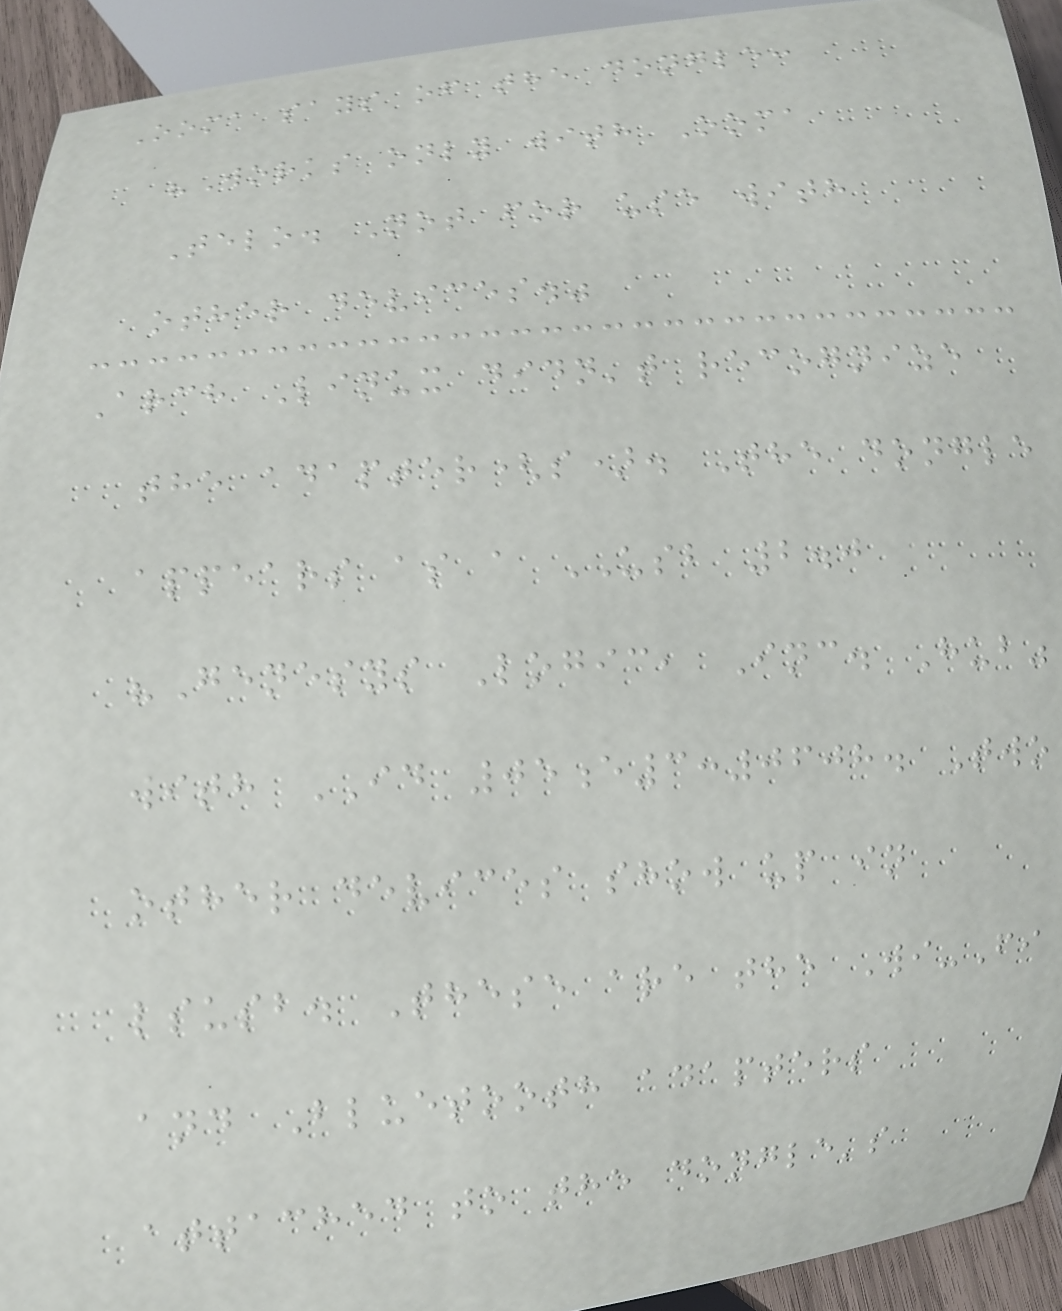Ooma says of the dongle:
"Works only with Ooma
Telo. Not for use with
other devices."
Arch Linux didn't recognize
the adapter(s). The dongle
appears as a USB 2.0
"Genesys Logic, Inc. Hub"
with ID 05e3:0608. Two
other devices show up in
lsusb. These are the Wi-Fi
and Bluetooth adapters
attached to the dongle's
